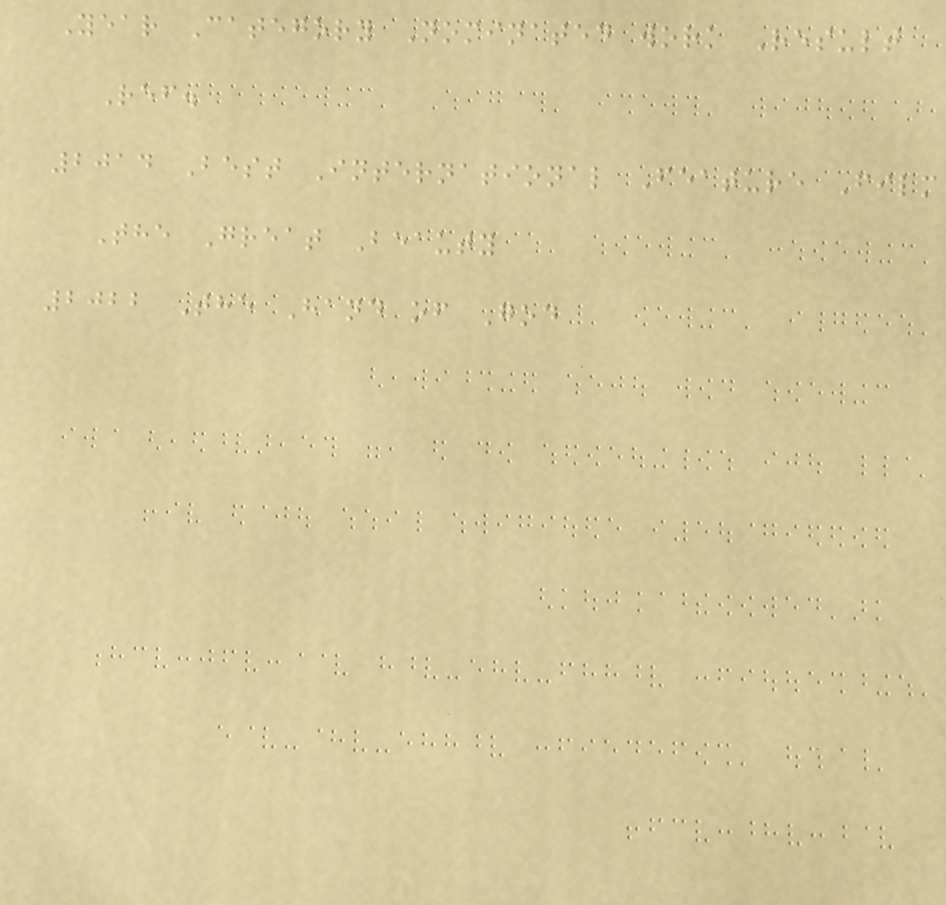Year Category Nominated work Result
Ref.
2014 Best International Feature Film
The Great Beauty
2022 The Hand of God
